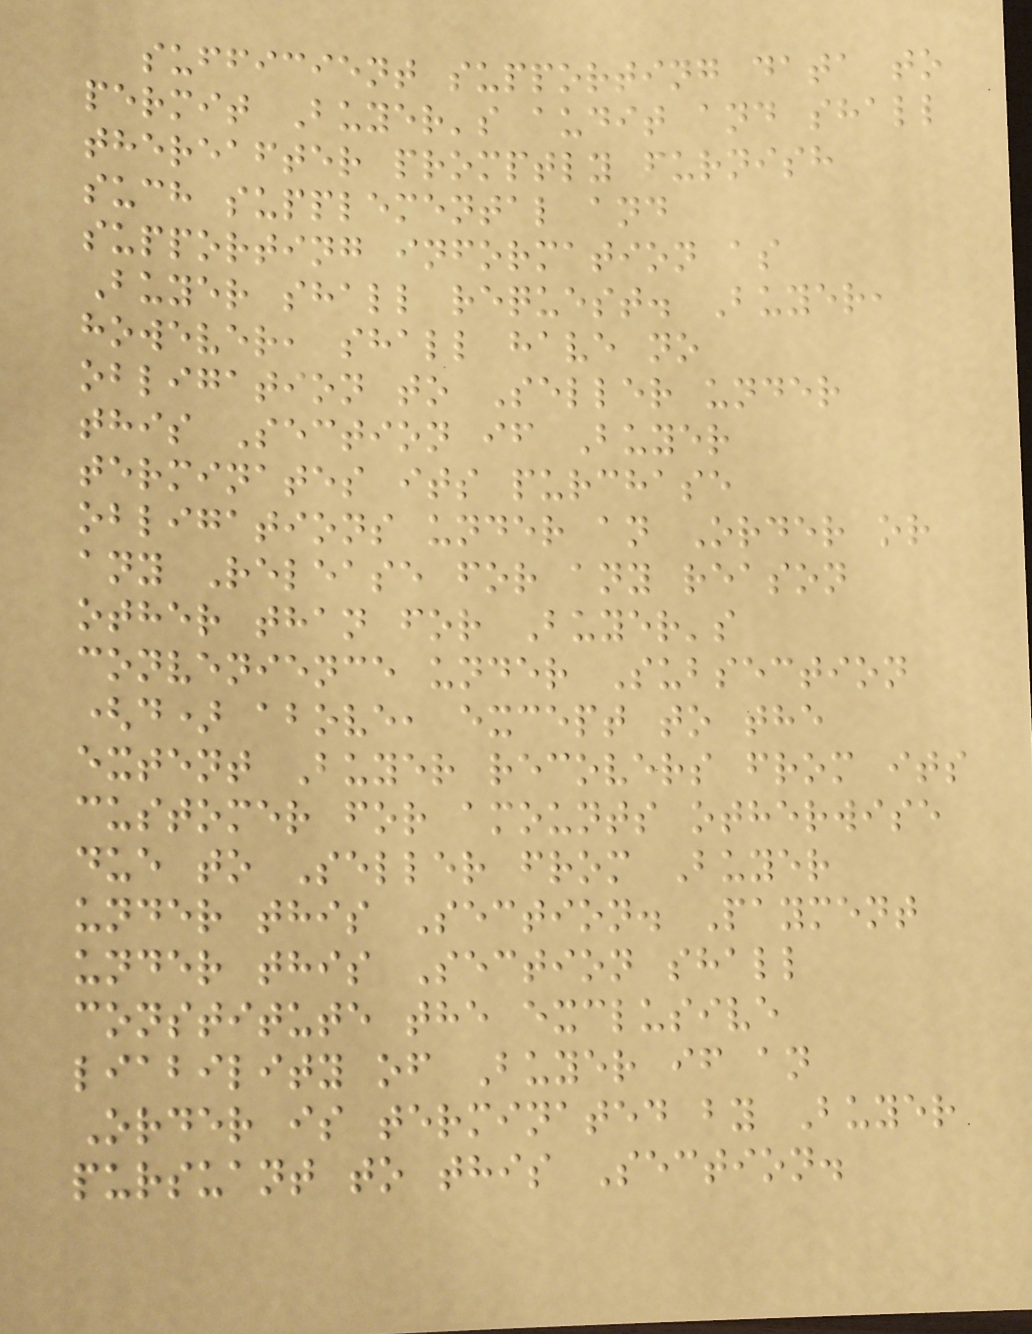sufficient supporting data to
permit Buyer's audit and shall
thereafter promptly furnish
such supplemental and
supporting information as
Buyer shall request. Buyer,
however, shall have no
obligation to Seller under
this Section if Buyer
terminates its purchase
obligations under an Order or
any Release for any reason
other than for Buyer's
convenience under Subsection
(d) above, except to the
extent Buyer recovers from its
customer for amounts otherwise
due to Seller from Buyer
under this Section. Payment
under this Section shall
constitute the exclusive
liability of Buyer if an
Order is terminated by Buyer
pursuant to this Section.
